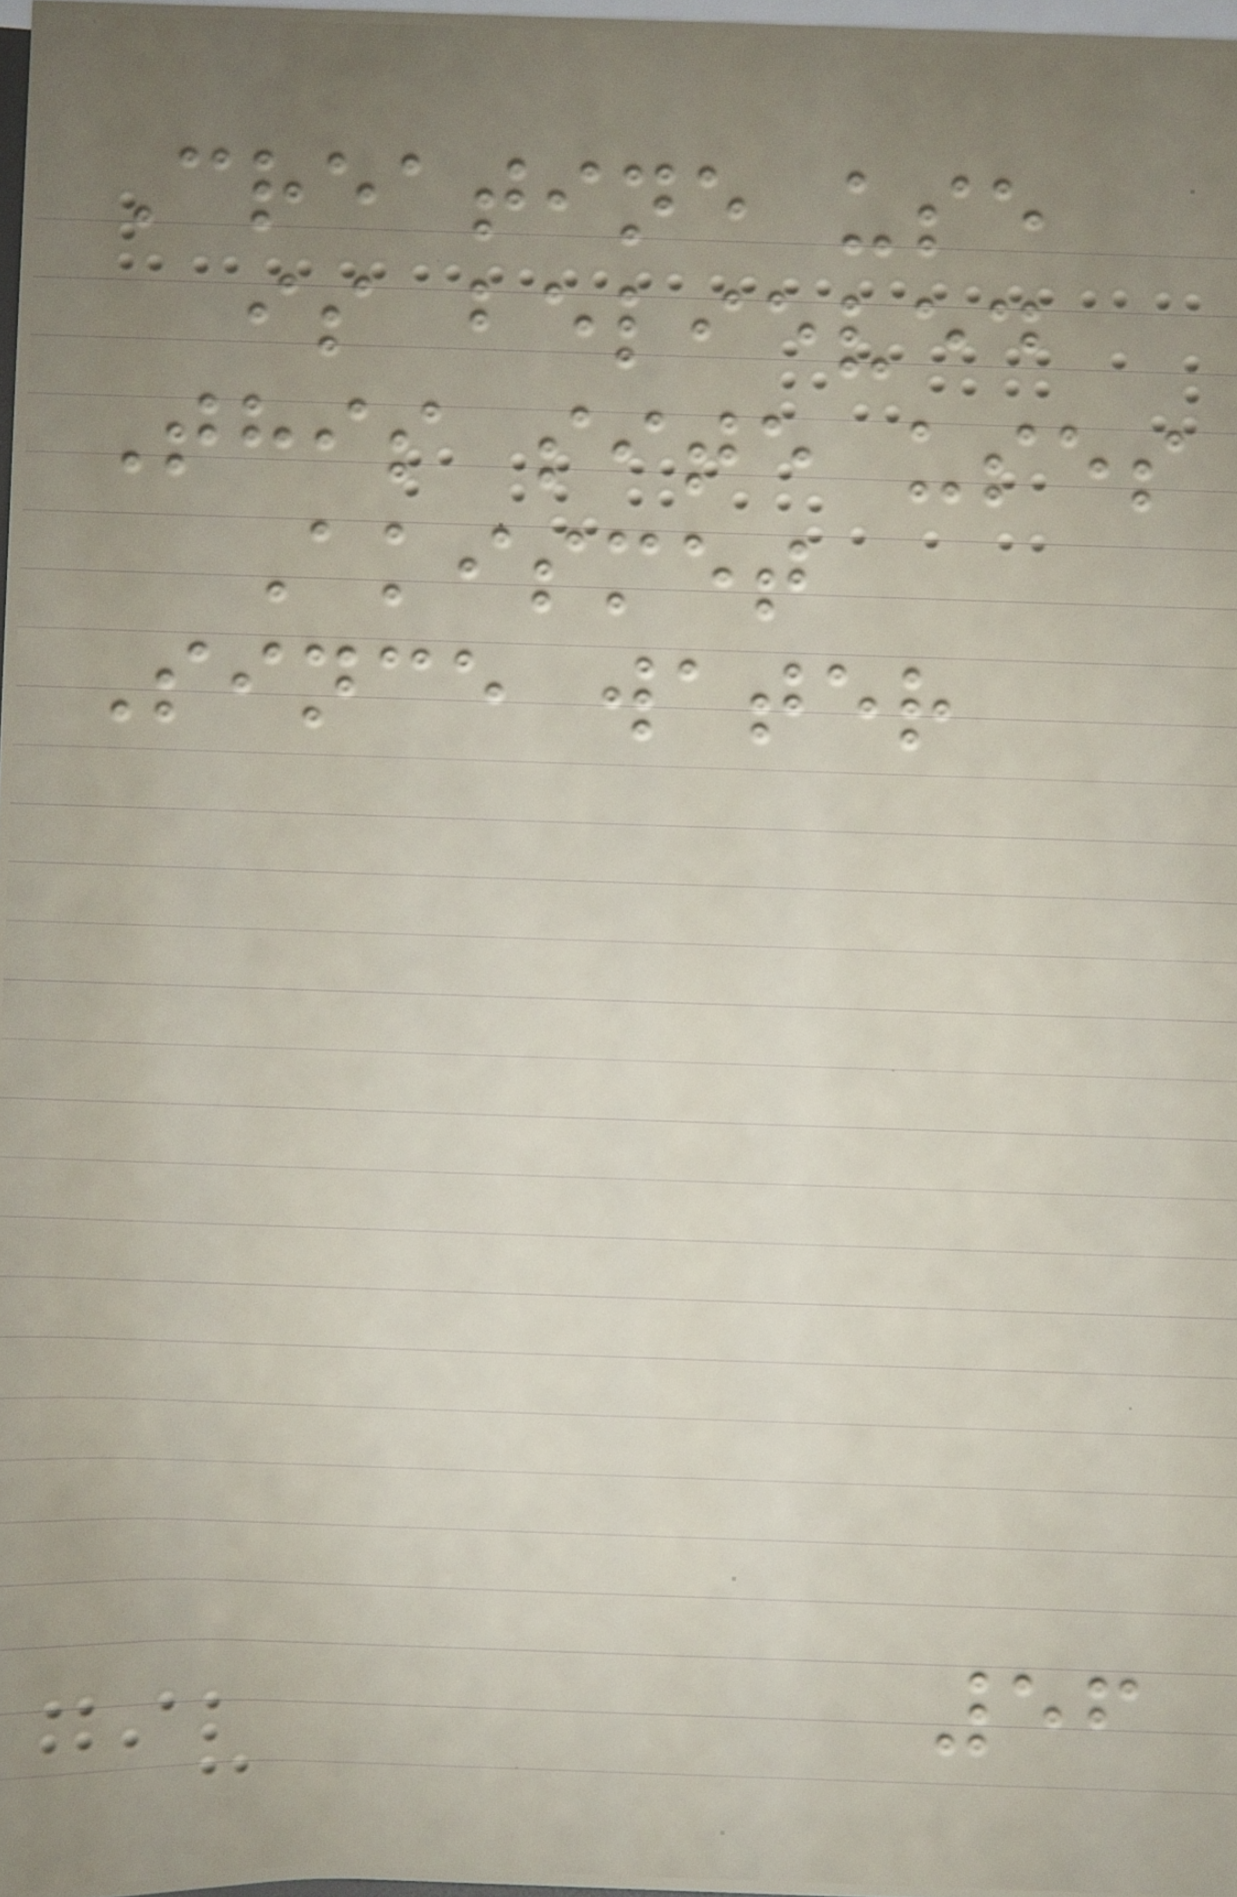Creatine use
is believed
This site uses
Akismet
Since water
56
